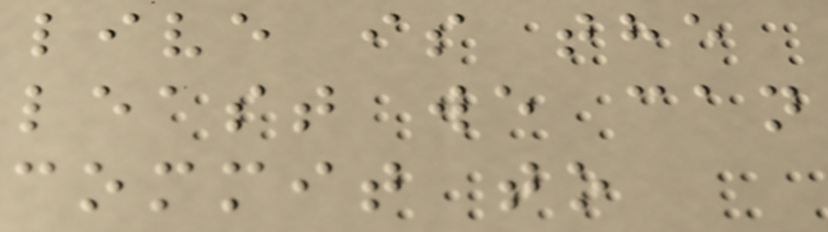live is the
least we can
commit to
